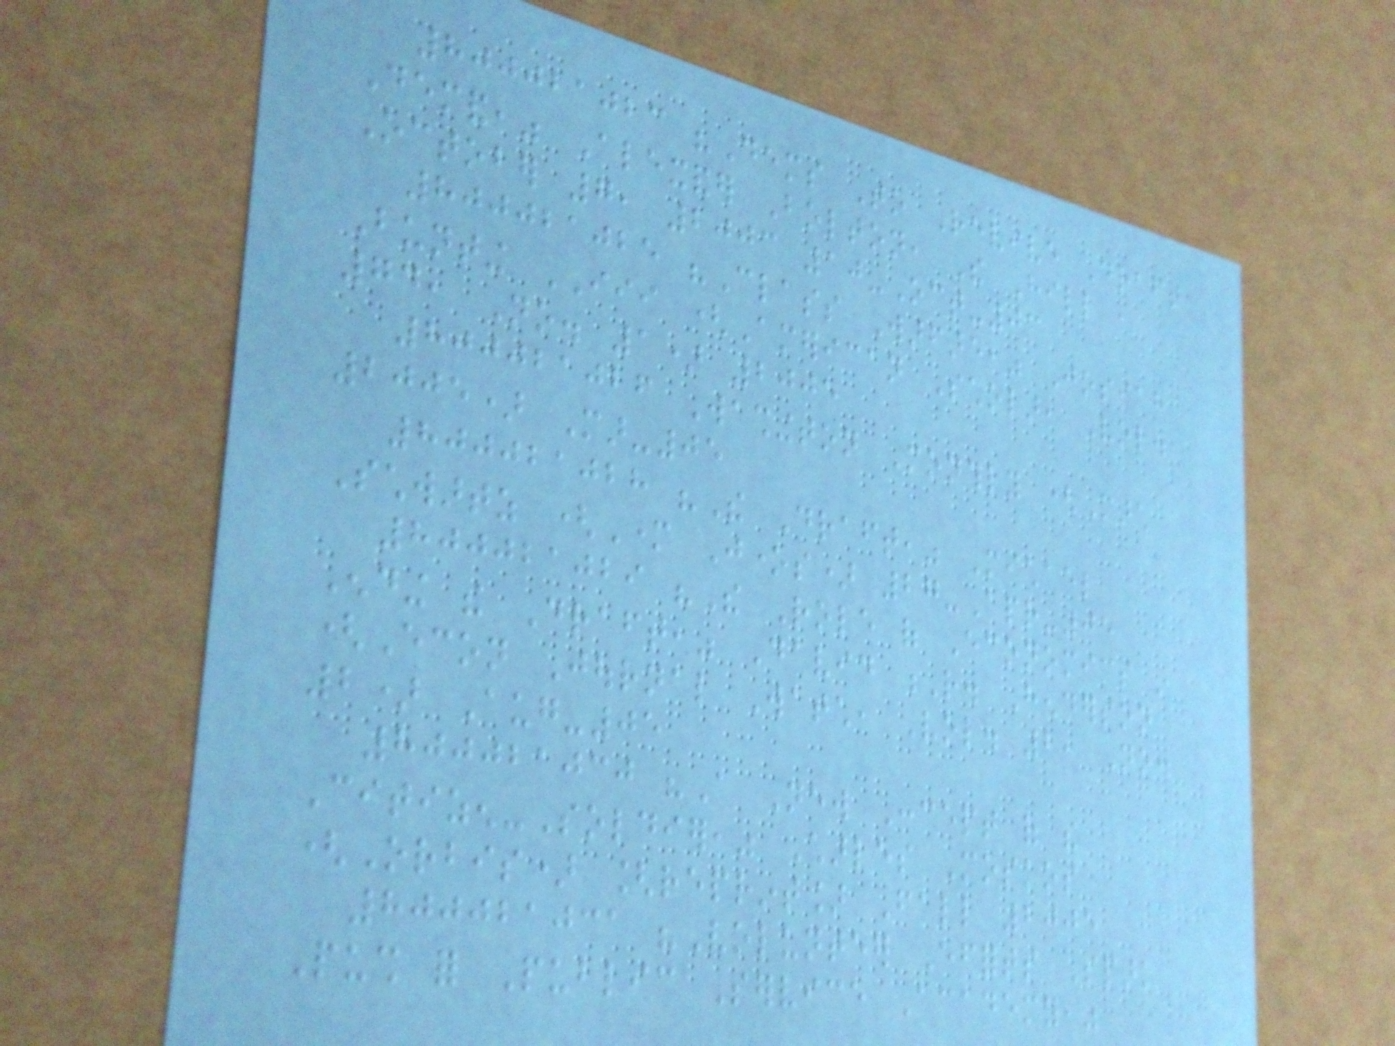800021023 "Dems To Revive Draft
Demand," Alexander Bolton, The Hill ,
October 7, 2003 10-Oct-03
800021025 "Class Warfare," Josiah
Bunting III (American Scholar, Vol.
74, No. 1) 2005
800021026 Washington Monthly (March
2005) Mar-05
800021028 "The Draft," Michael
Schwartz (Mother Jones) 27-Apr-05
800021029 "The Role of Economics in
Ending the Draft," David R. Henderson
(Econ Journal Watch, Vol. 2, No.
2) Aug-05
800021030 "A New Concept of the
Citizen-Soldier," Charles Moskos
(Orbis) [reprint] Fall 2005
800021031 "Volunteer Efforts Spark
Push for Public Service Academy,"
